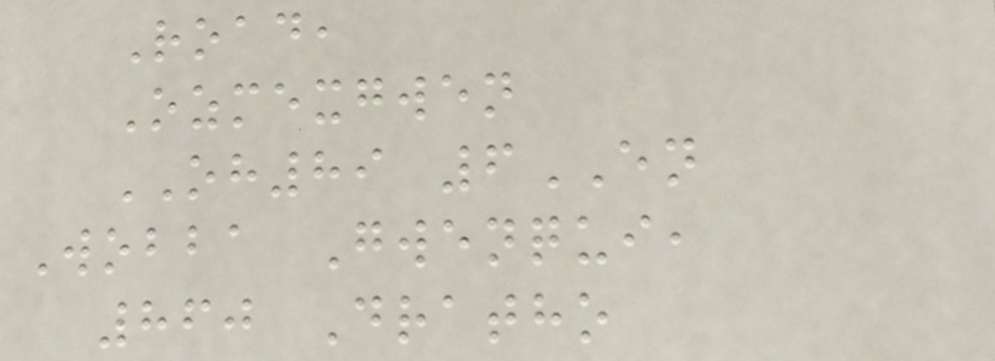Road,
Ozmexgwen
OH89 6EN
Wobba Gwenqui,
860 Dratho
